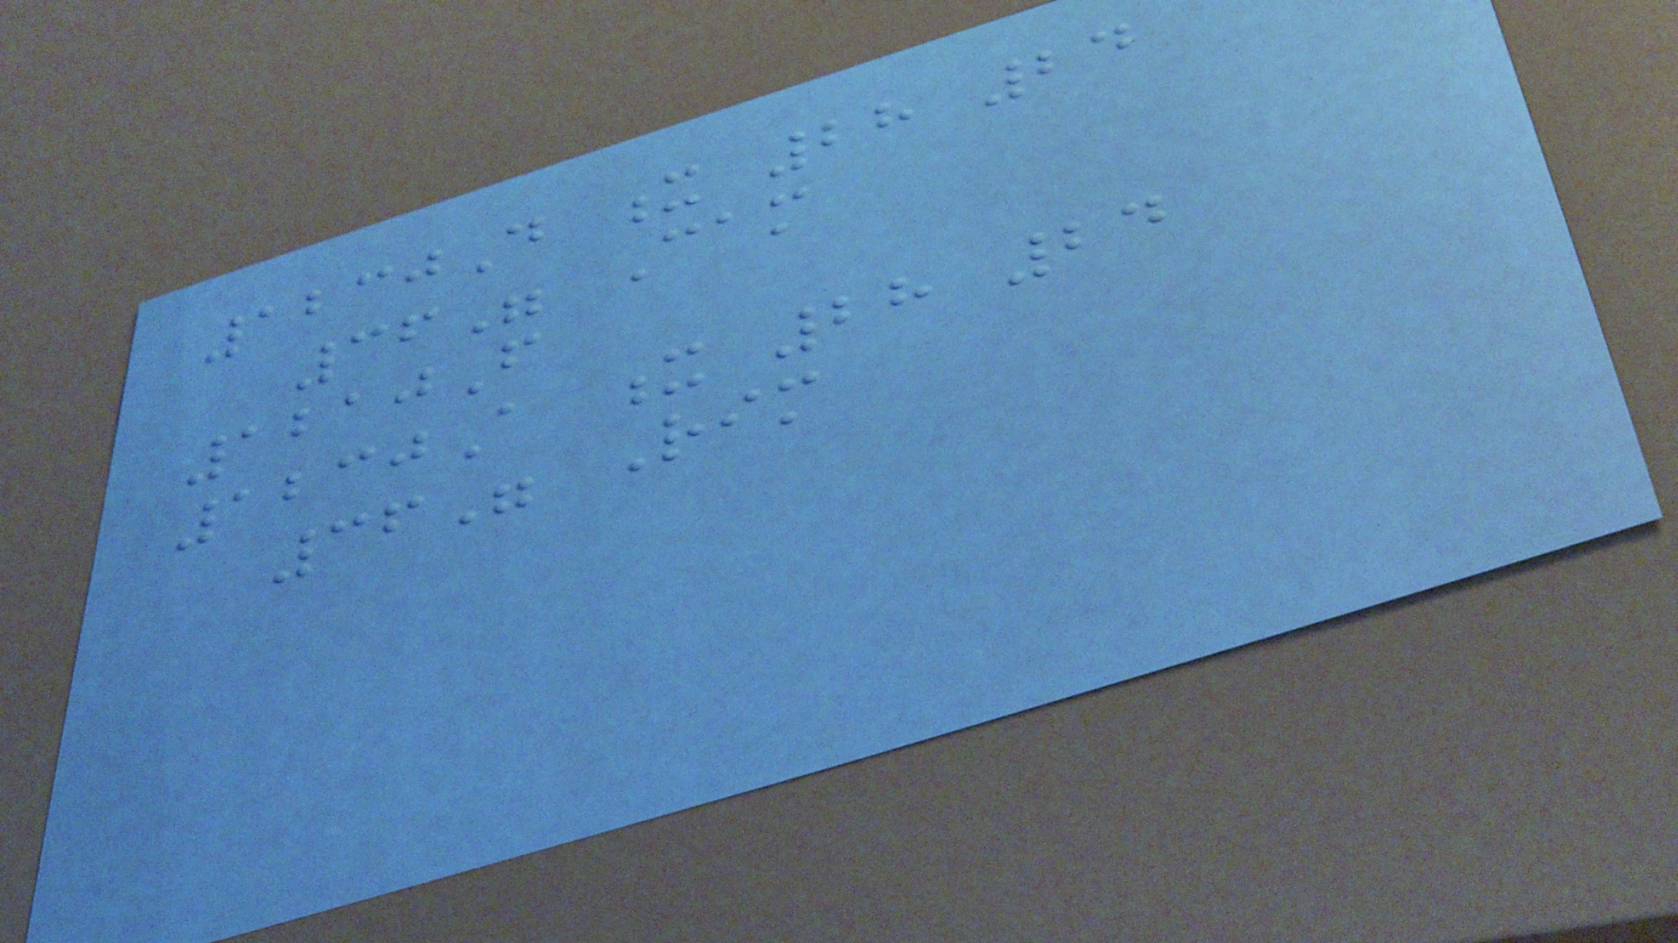1230D x 28 24
36" Cam
1210F
1230A x 28 24
36" Rim
